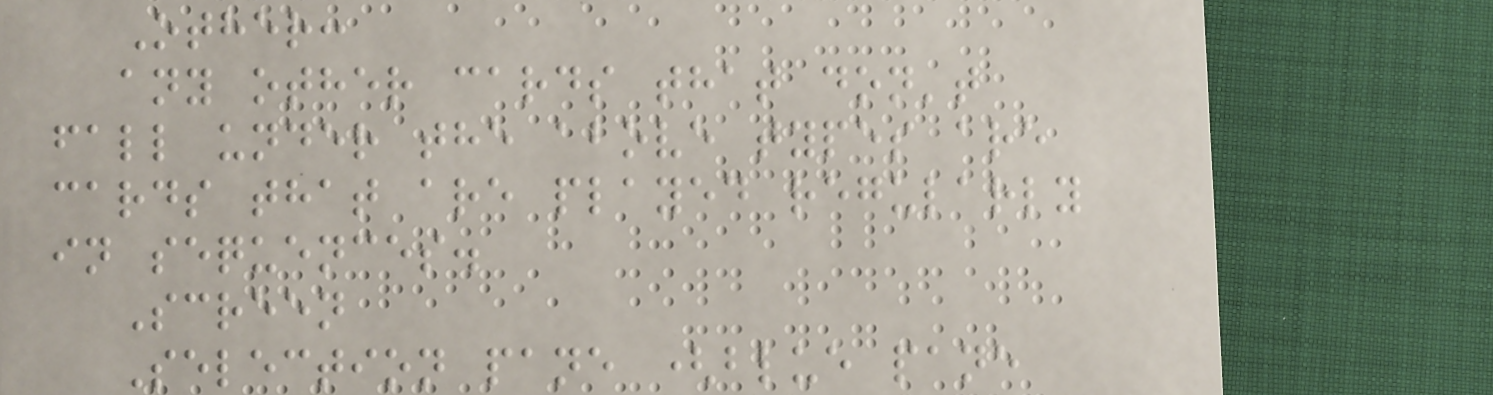Other:
any other cards that don't
fall under the above types are
cards that are played regularly
in sequences.
Screen
Selection pane (blue pane
